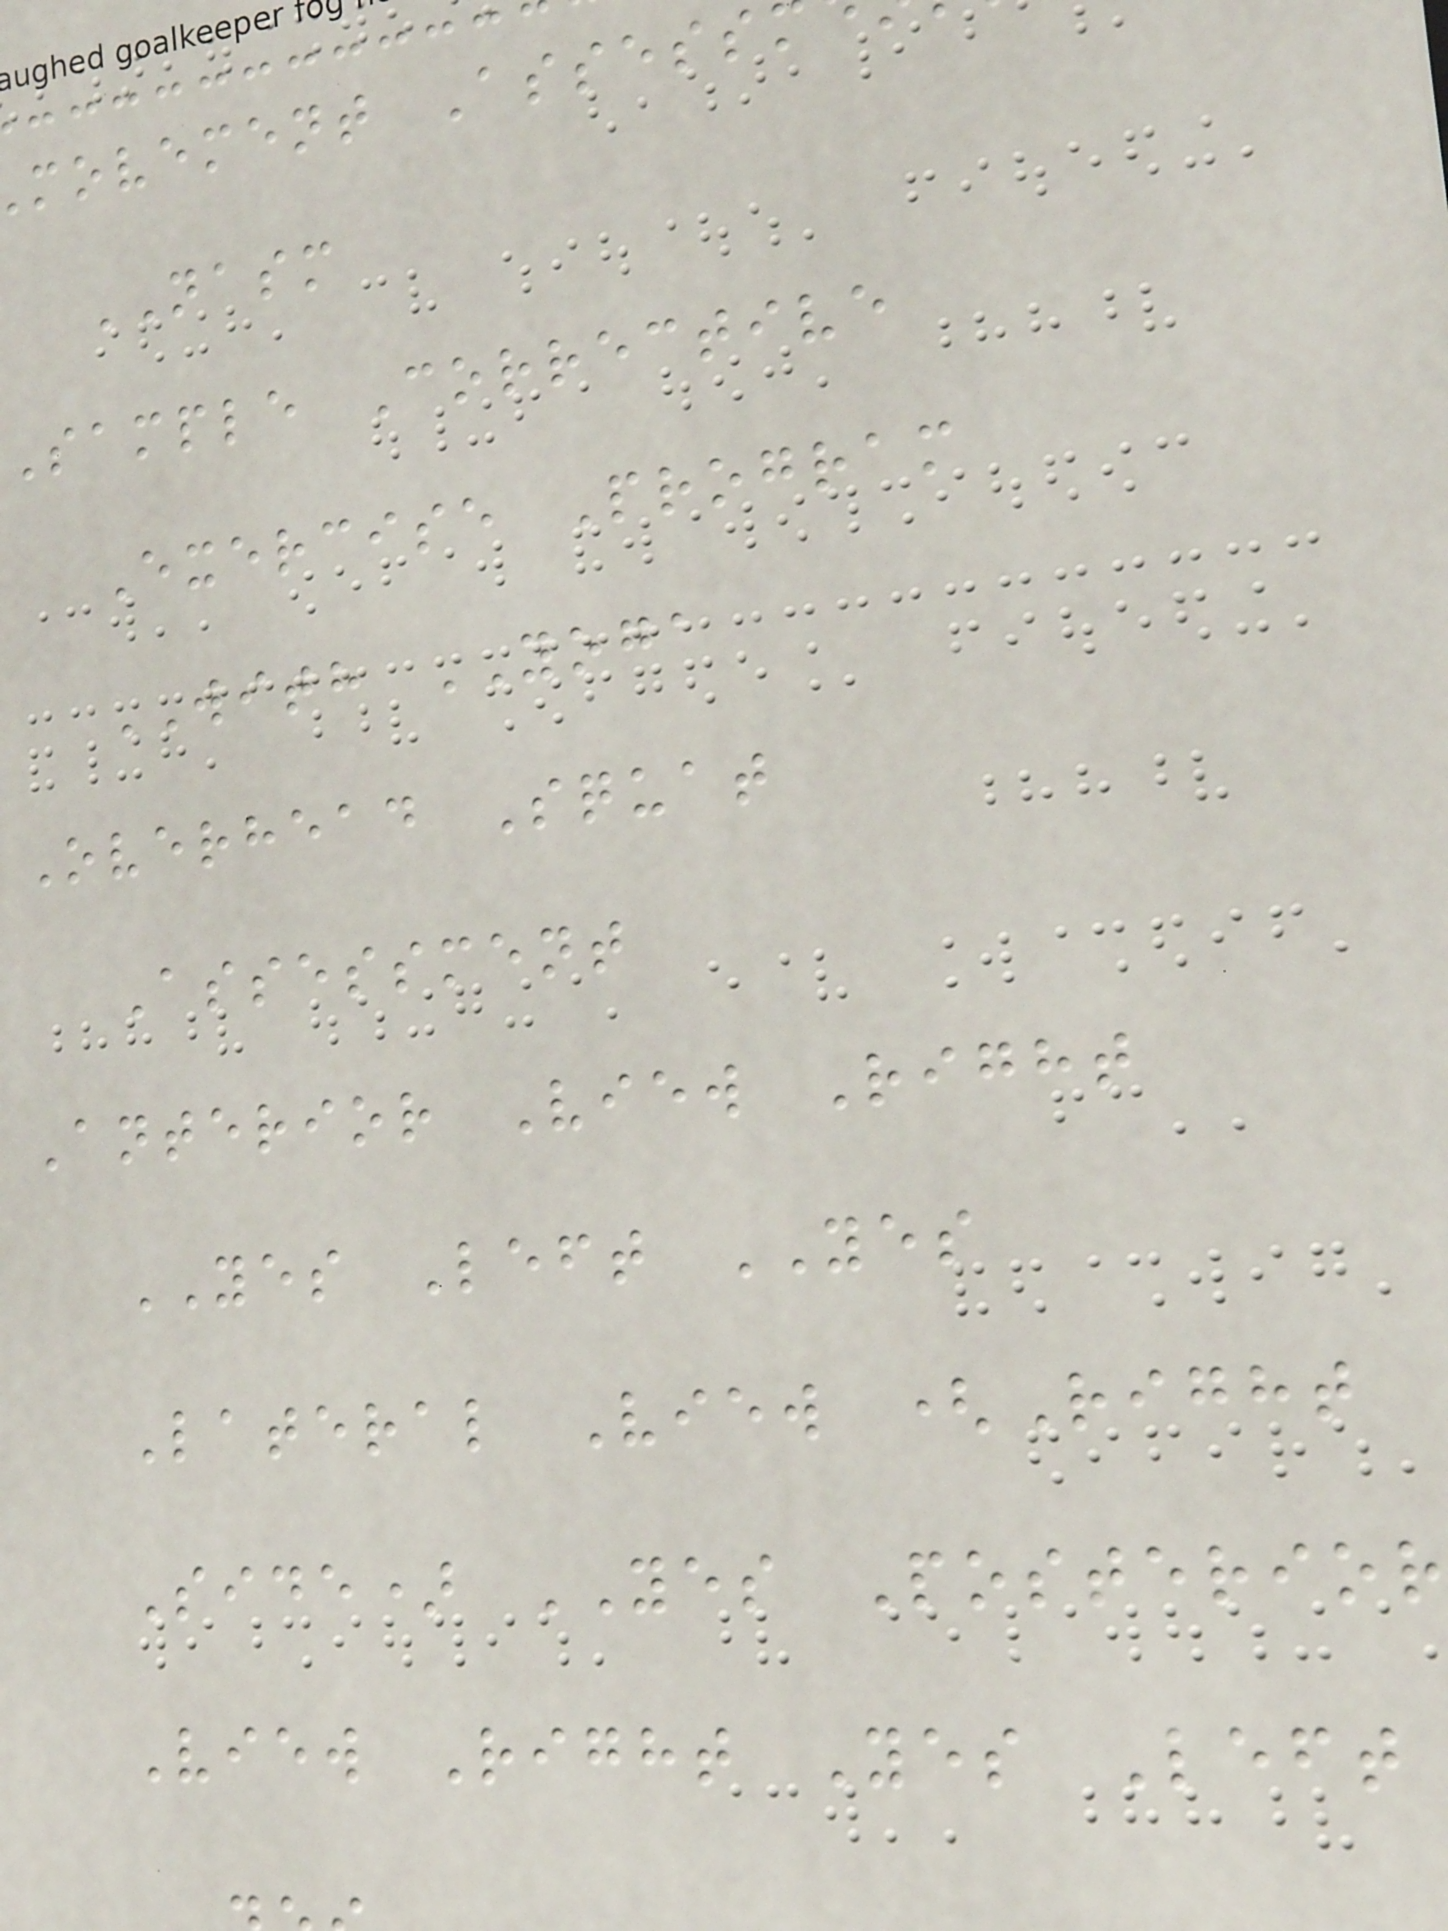movement Assess
NASM
Sample Corrective
Exercise Program
WITH YOGA
Overhead Squat
Assessment
Anterior View Right
YES Left YES
Lateral View (Right
Side) YES Posterior
View Right Yes Left
